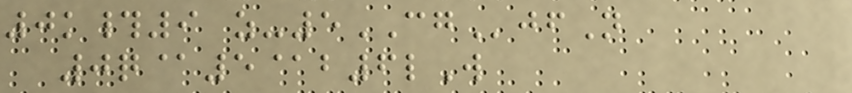0k#9 z-5CGjfN
0q@5@b6lW
